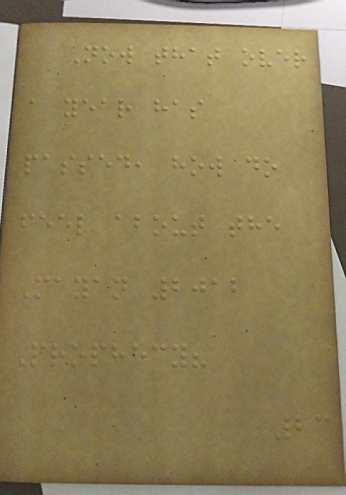Now that over
a year has
passed, how do
feel about the
Mayan 2012
Prophecy?
23
